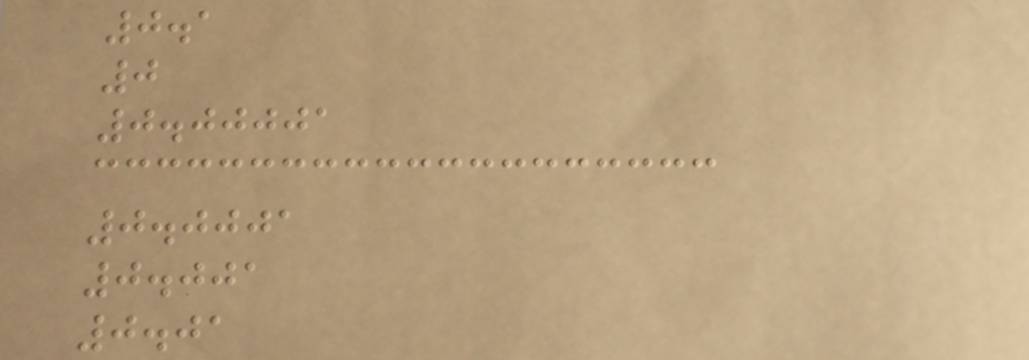0.1
0
0.00001
0.0001
0.001
0.01
